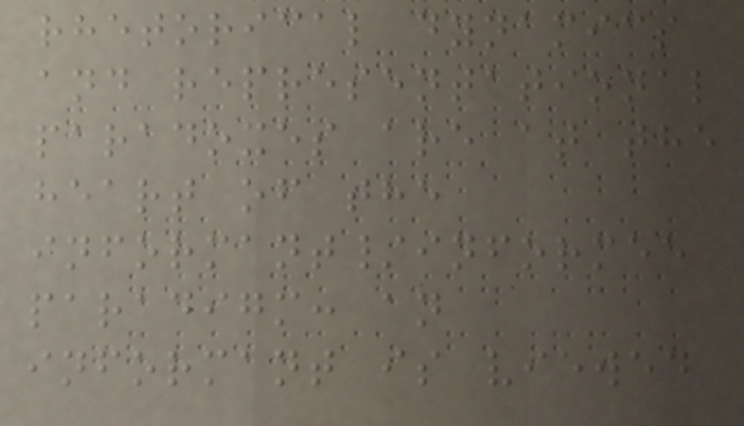rhetorical dynamics
and representational
paradoxes are at the
heart of the
informant/informee
paradigm: an
informant is viewed
